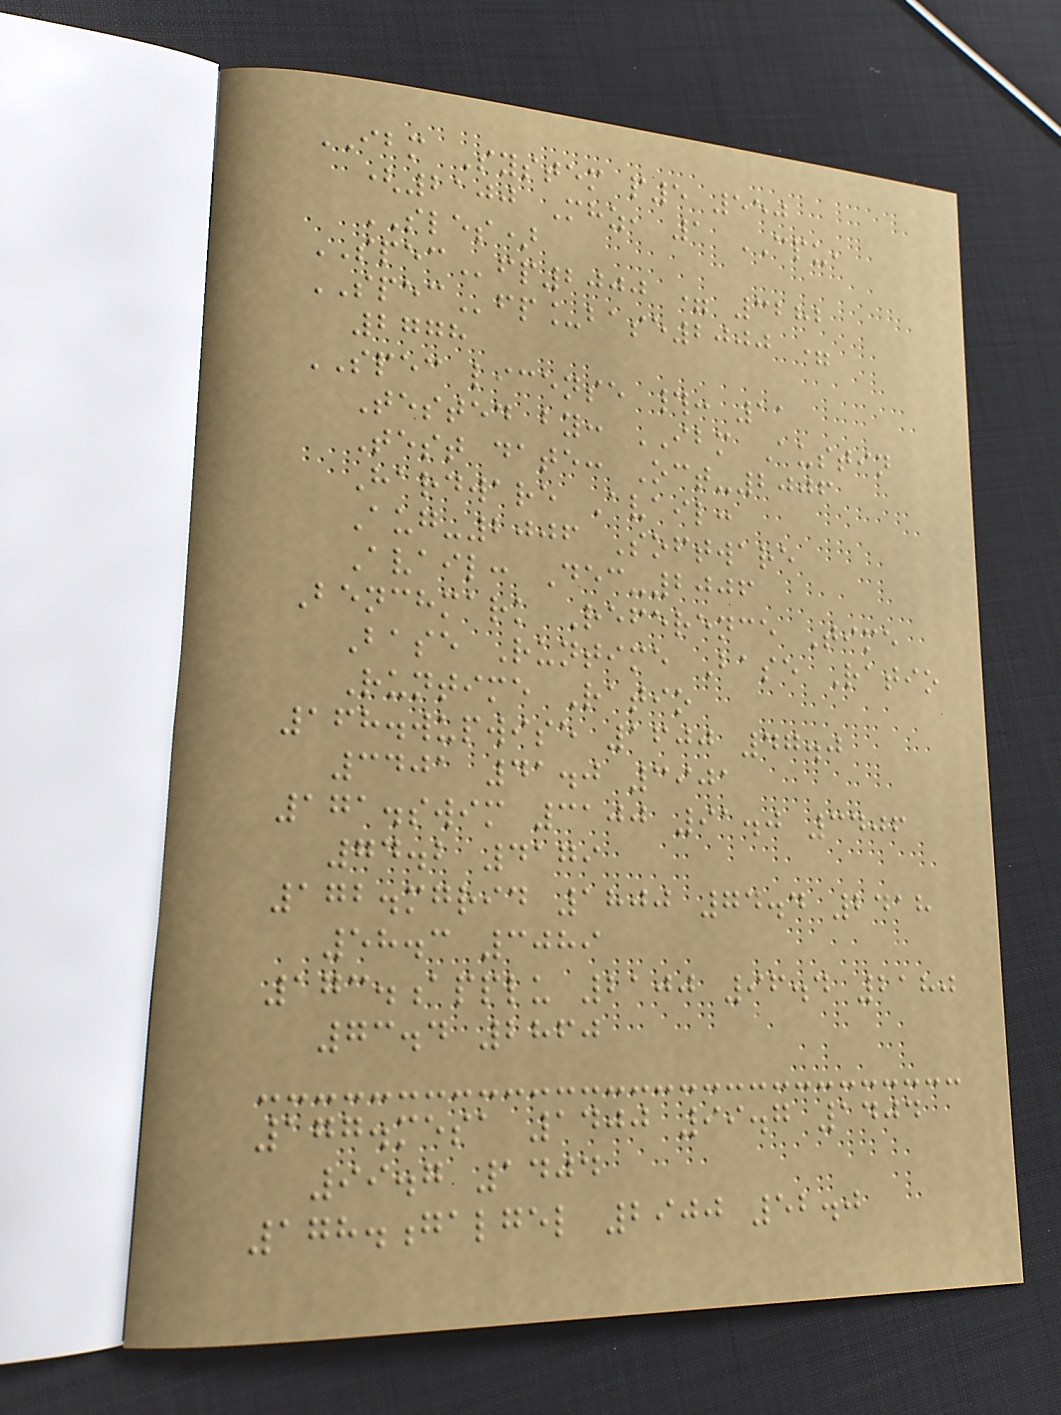IBM System p5 550
(2100 Mhz, 1 CPU,
SLES)
SPECfp2000 = 3282
SPECfp_base2000 =
2778
SPEC license #: 11
Tested by: IBM Austin
Test date: Oct-2006
Hardware Avail:
Aug-2006 Software
Avail: Dec-2006
Benchmark Reference Time
Base Runtime Base Ratio
Runtime Ratio
168.wupwise 1600 47.0
3401 41.0 3901
171.swim 3100 91.0 3406
74.2 4179
172.mgrid 1800 74.4 2418
58.3 3089
173.applu 2100 96.4 2180
73.4 2860
177.mesa 1400 99.7 1404
99.7 1404
178.galgel 2900 52.0
